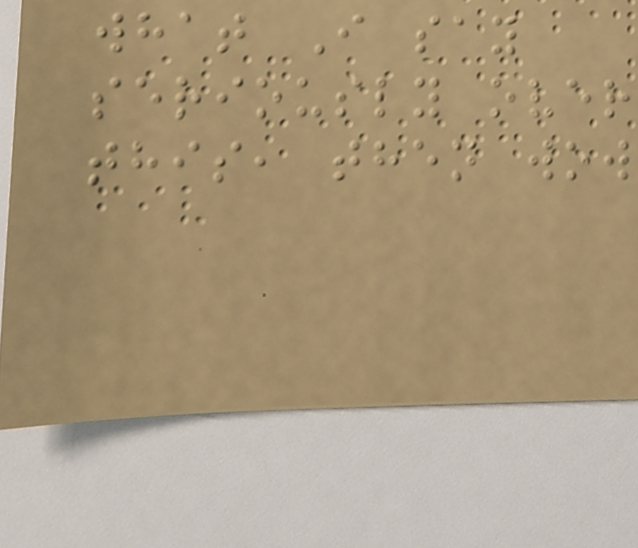what I say
seriously over
this, then wow
